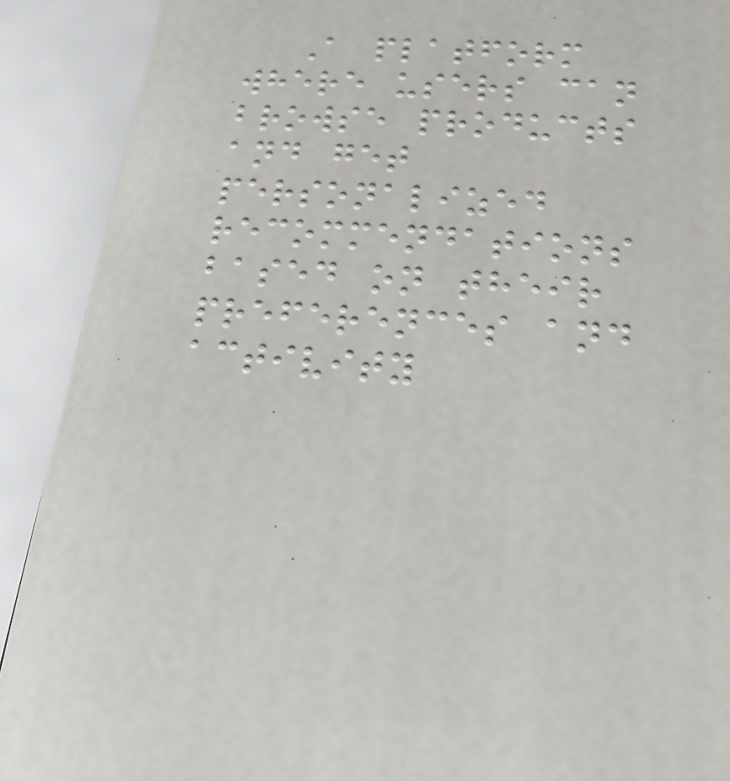A platform
where users can
browse products
and get
personalized
recommendations
based on their
preferences and
activity
